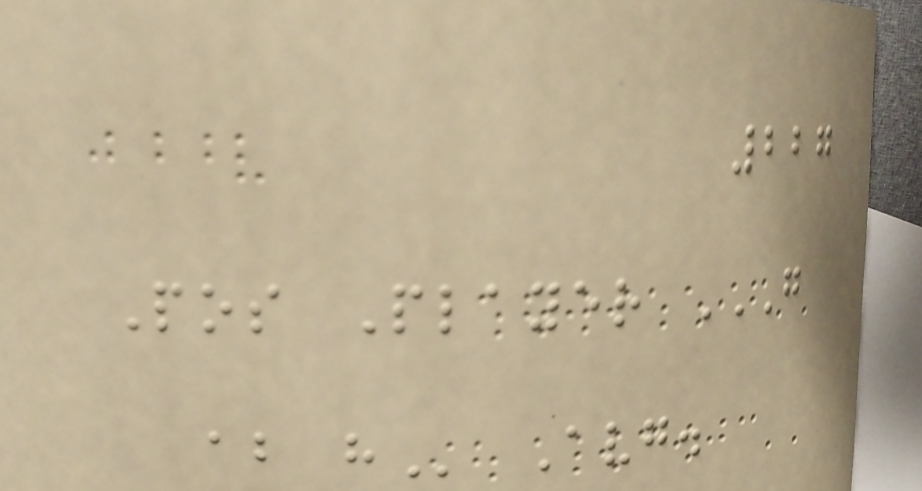227
Pos Player G
AB H Avg.
